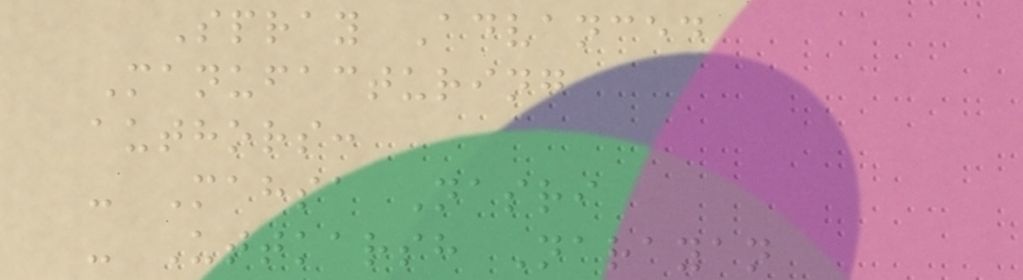Spray Advanced
Manufacturing
authors:
- Mahsa Nasri
- Uttkarsh Narayan
